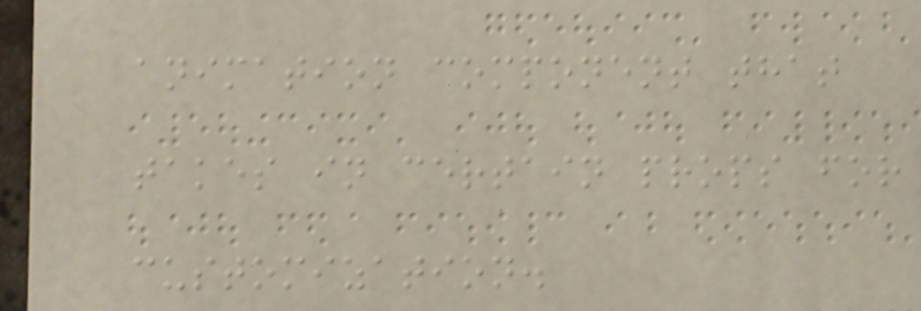animation component that
takes in certain props for
customization.
